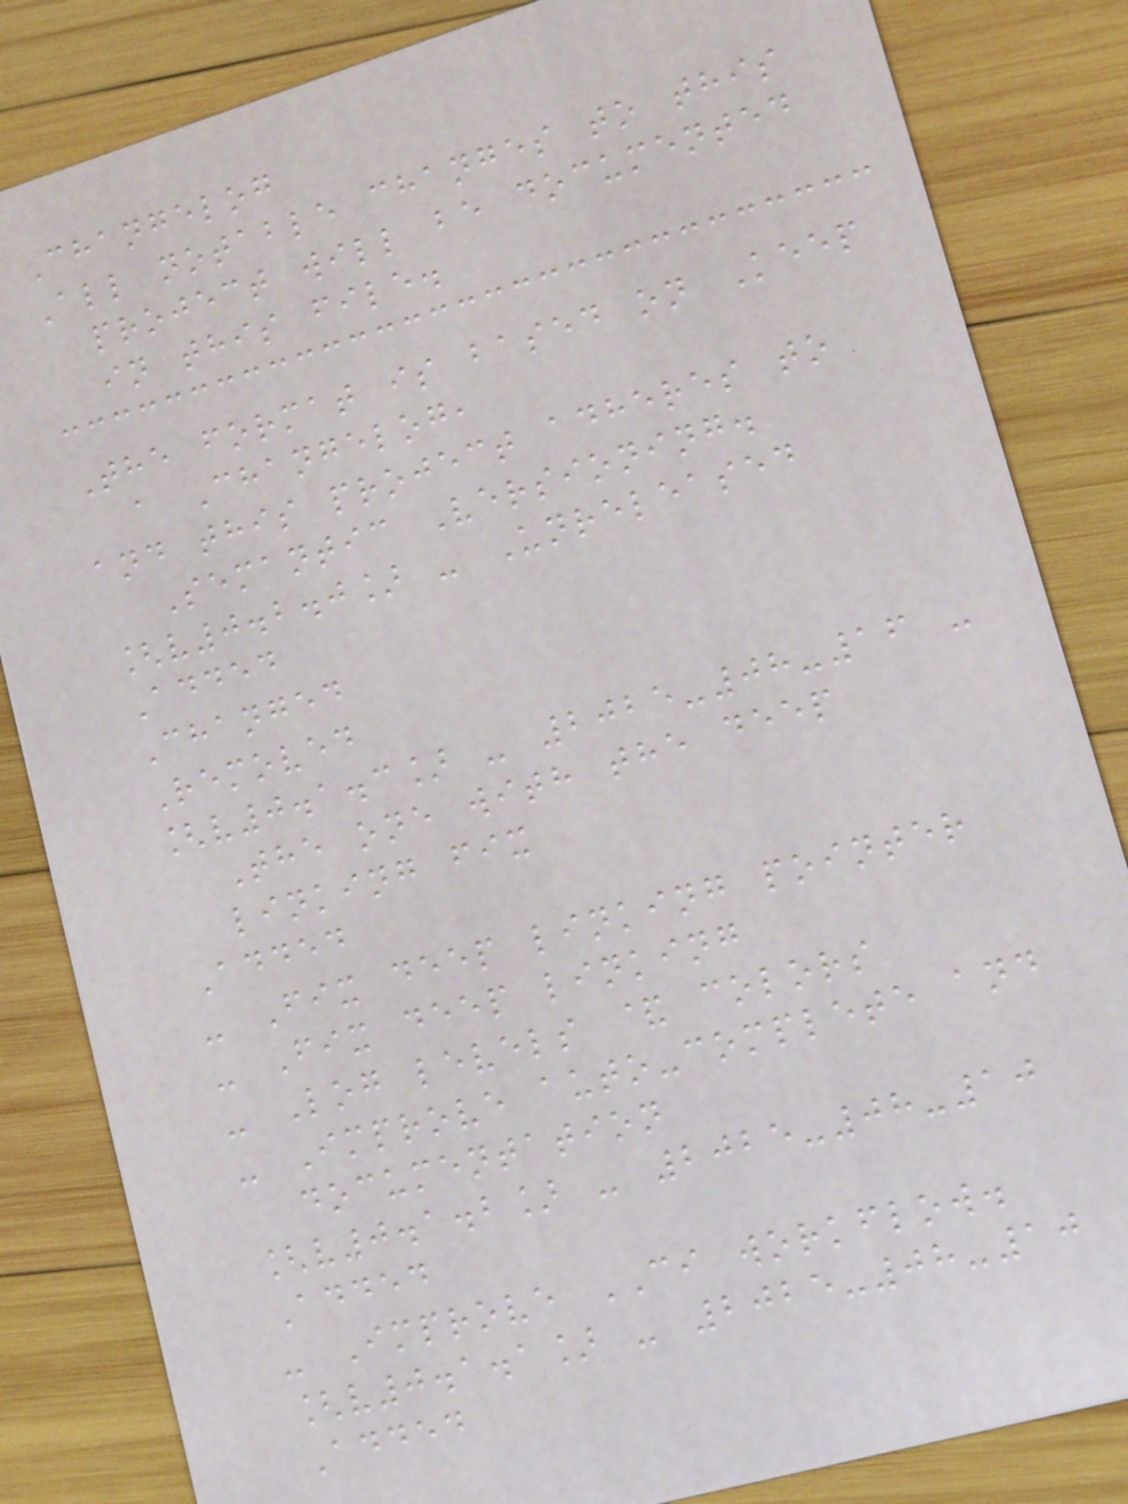Changelog
All notable changes to this
project will be documented
in this file.
The format is based on Keep
a Changelog,
and this project adheres to
Semantic Versioning.
[v0.2.0] - Unreleased
Added
Changed
Removed
[v0.1.3] - 2025-08-16 -
The one with the deep
linking fix
Added
- Fix deep linking pointer
- Fix deep linking
- Log levels & colors
- Improve auto-complete and
documentation
[v0.1.2] - 2025-08-10
Added
- Improve CI workflow.
[v0.1.1] - 2025-08-10
Added
